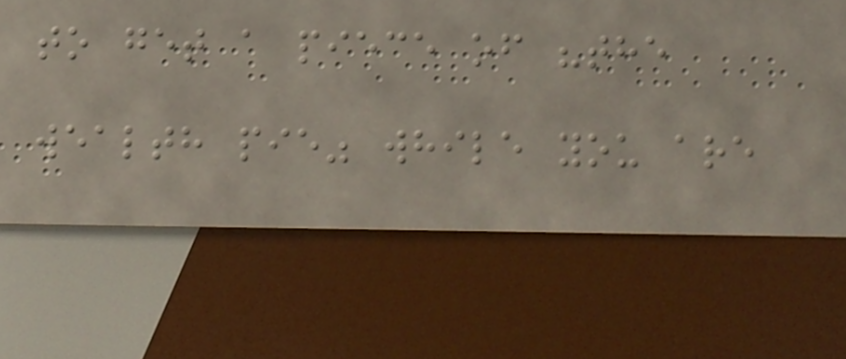to get a piece of "the
wealth pie" while you are
